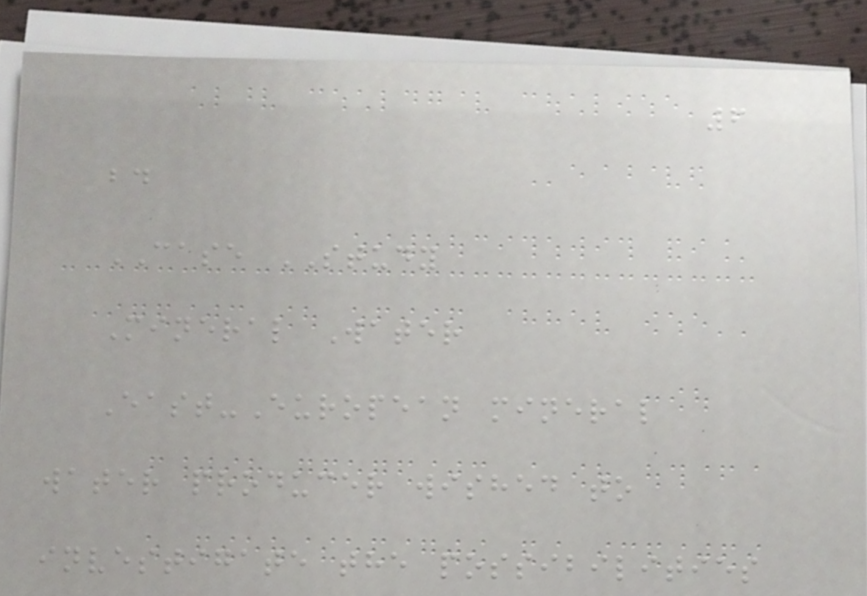6
bd
CASE STUDY
Mineral Water
East-European mineral
water producer wished to
investigate the possibilities
